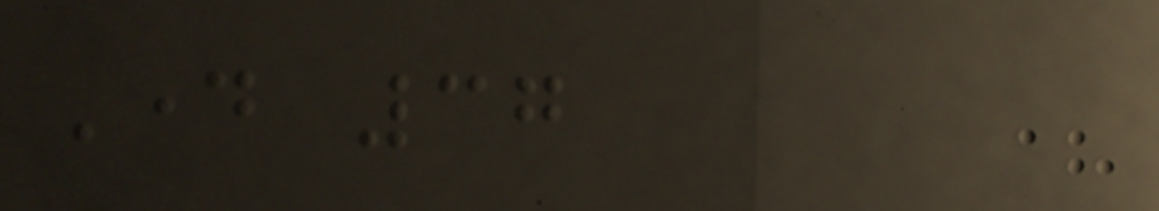Day 37
